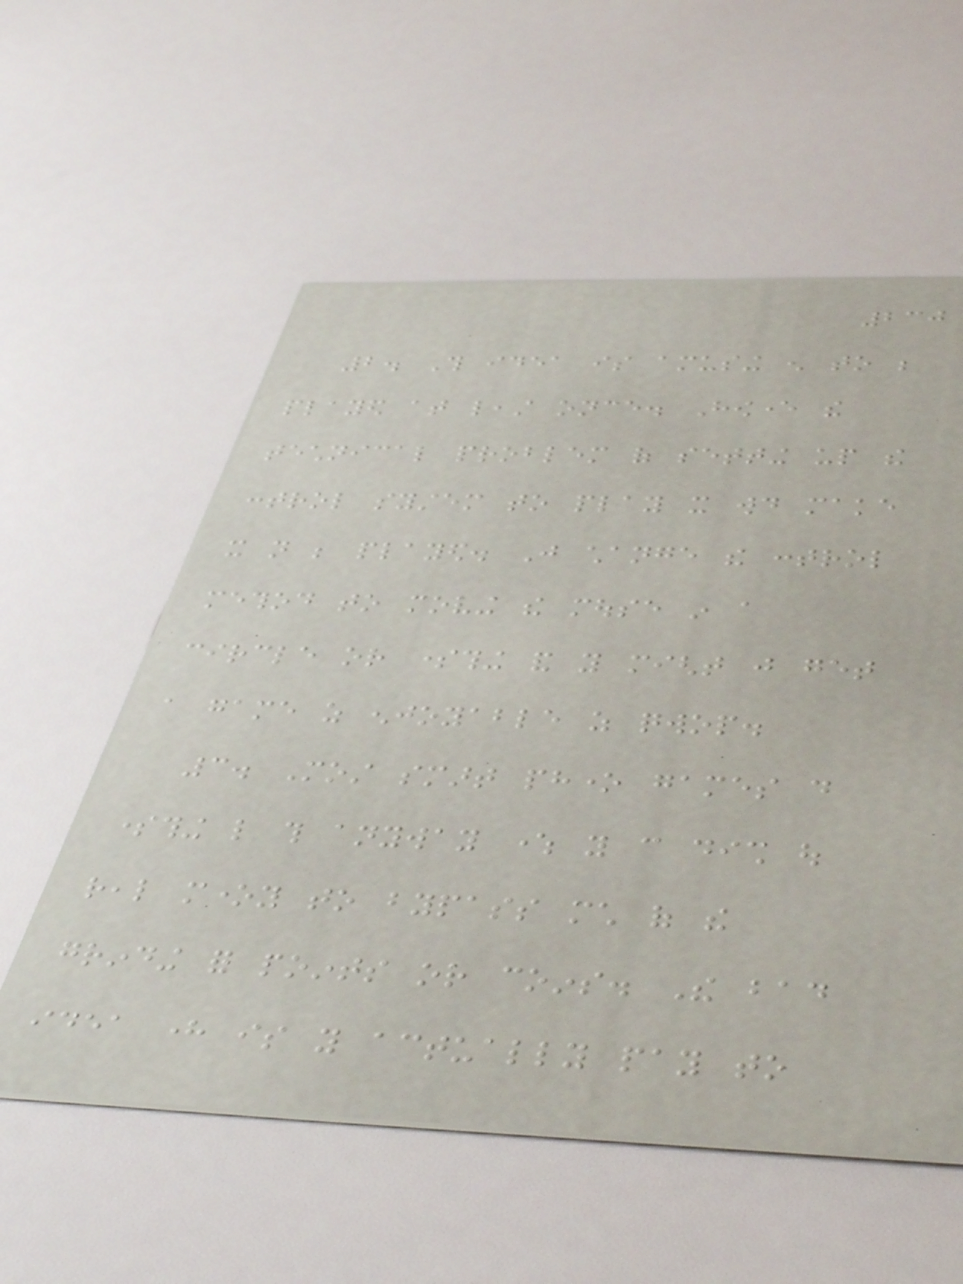230
2. This idea is amusing enough to be
played at least once. However the
technical problem of setting up the
control system to play it would make
it not be played. Just change the control
method to moving the mouse in a
circle or something and you might just get
a game as enjoyable as qwop.
3. Most smart phone games do
something like this anyway where you can dish out
real money to bypass much of the
grinding for points or coins. The bad
idea here is you actually pay to
